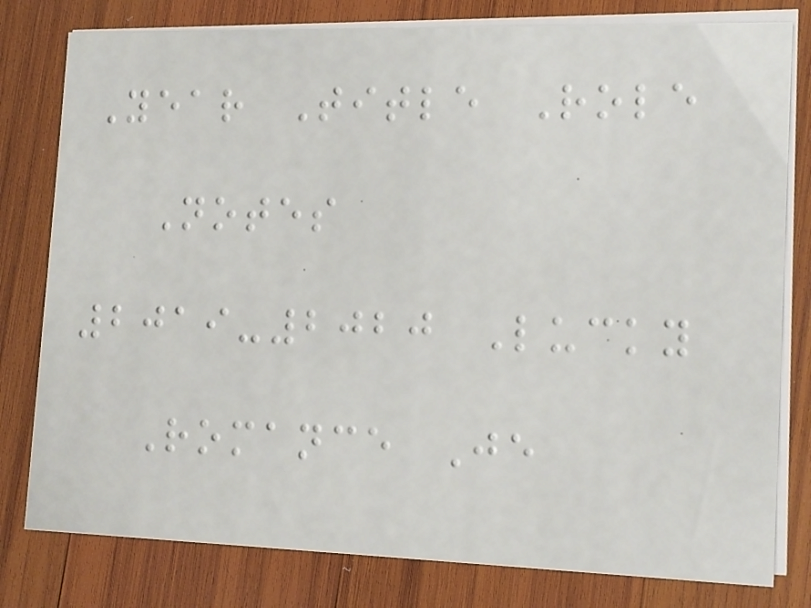Year Title Role
Notes
2019-2020 Lucky
Romance Je
